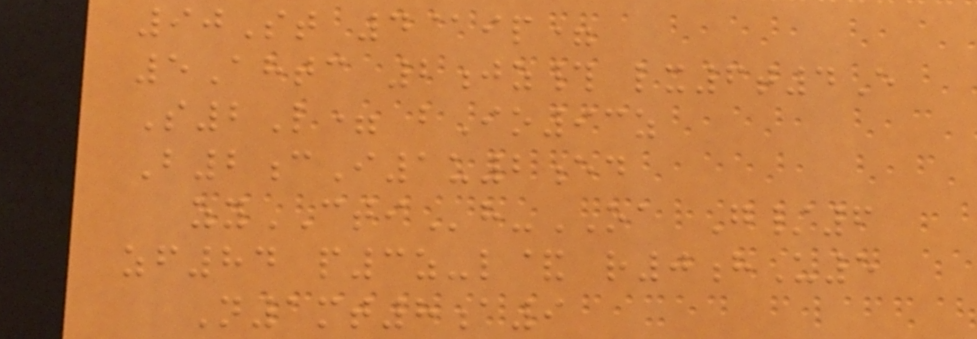90St 4@ip=
5Ahtc 2jz# lx6t4E
S2L= bIo93z
B2cI1u2ed
zyCTIh-OA G/6
zf84 p3z-l& r0hU5
N1mt8a9
